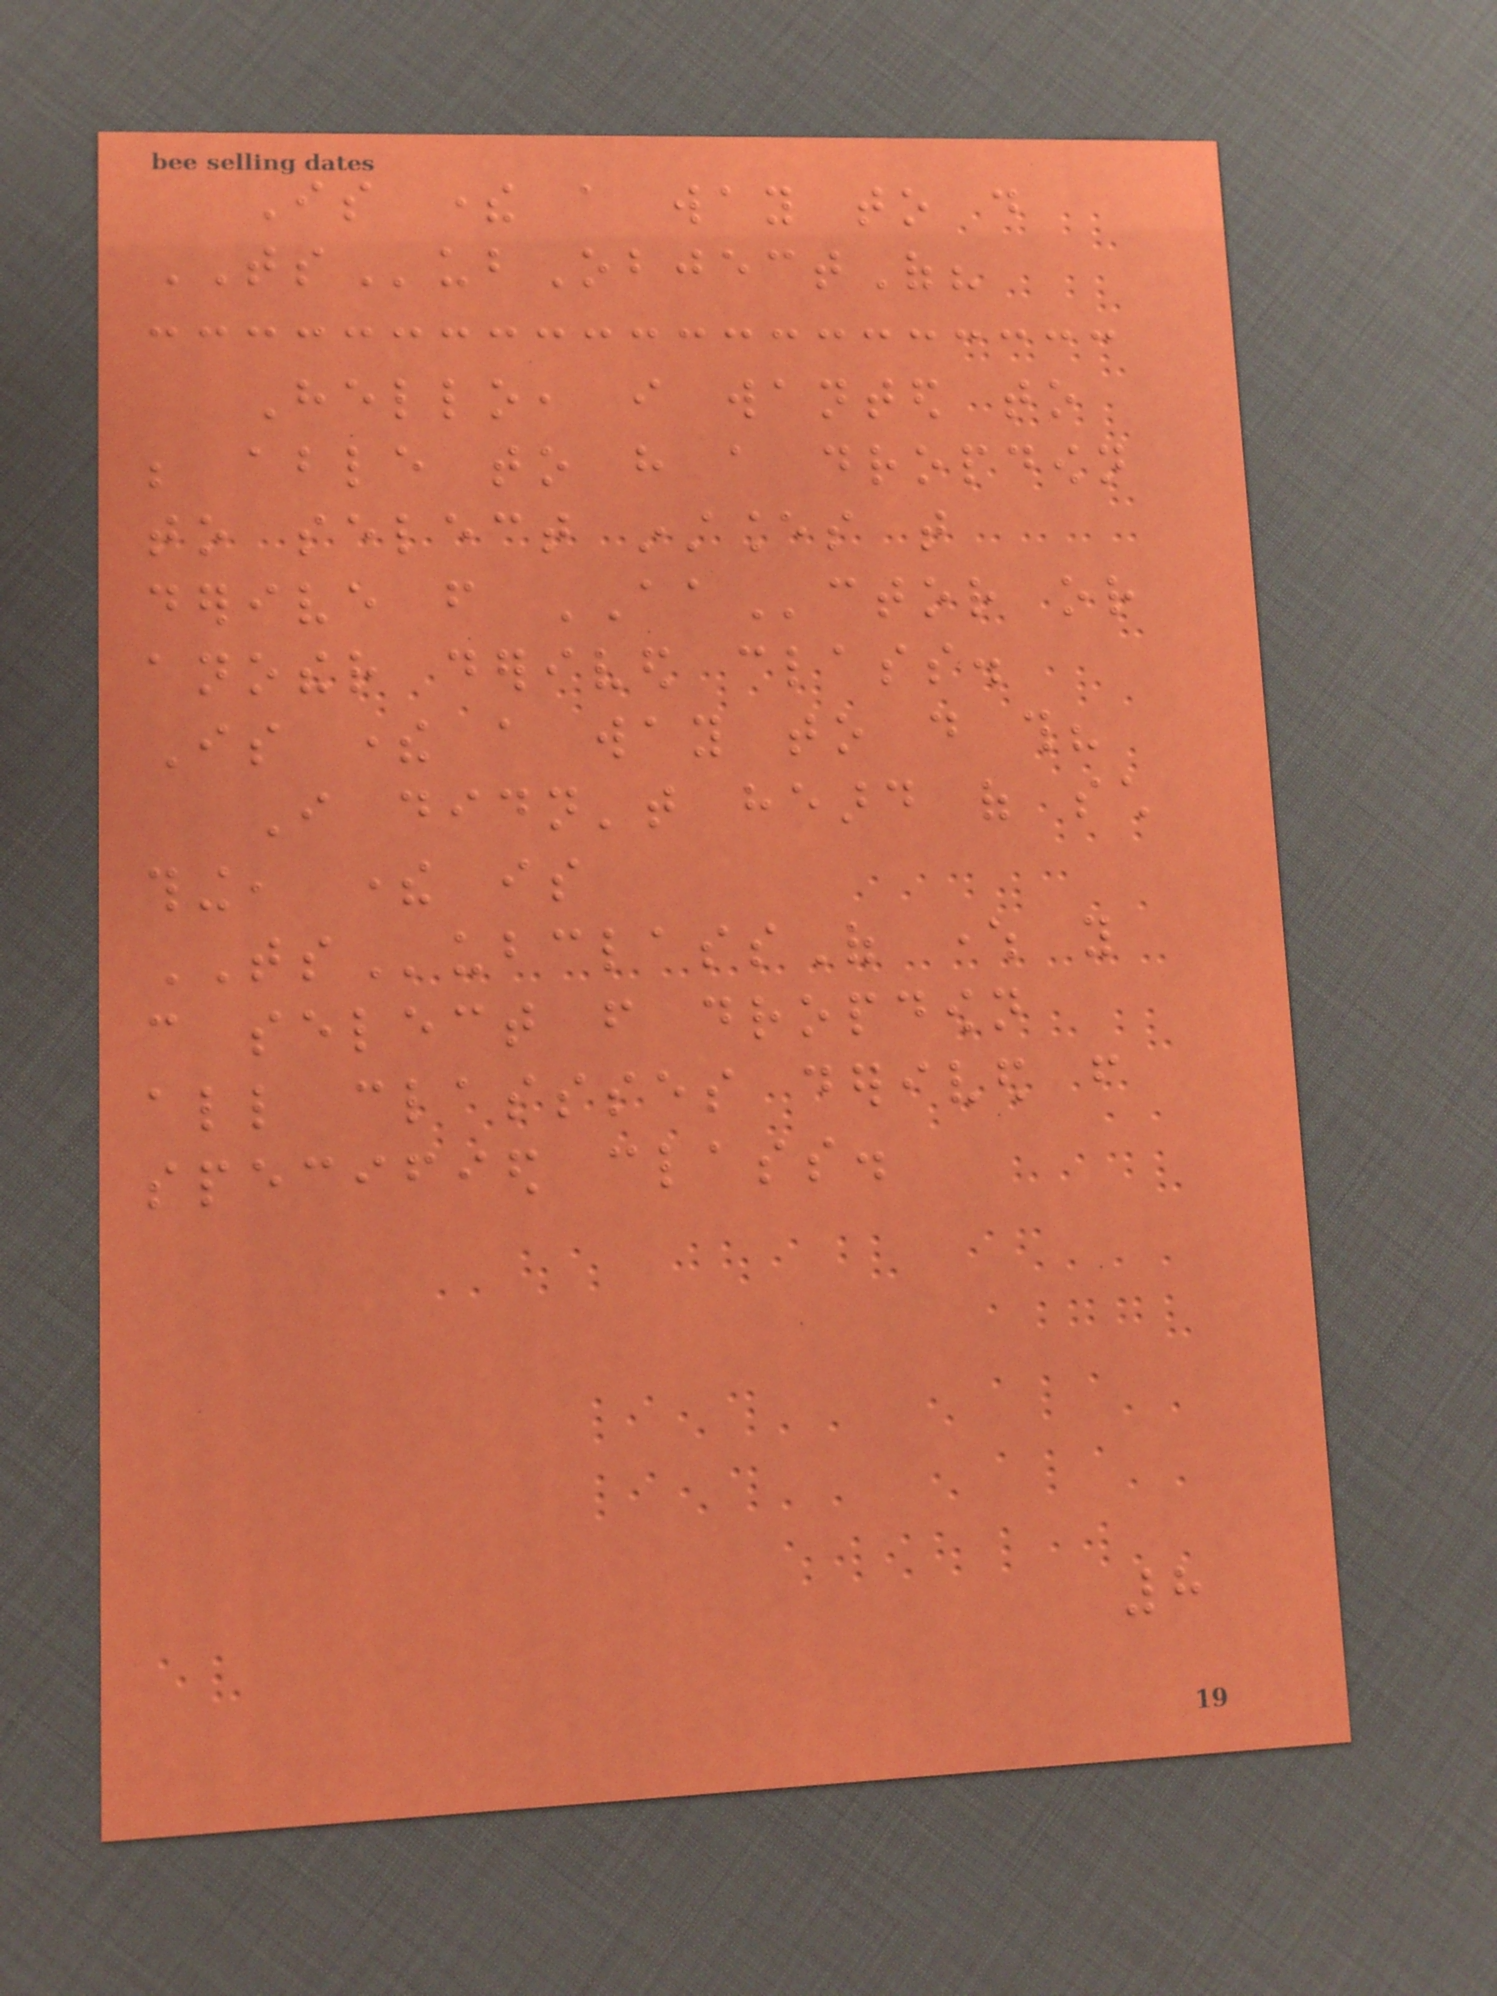Is there a way to do
TSubObjectOf?
Hello, i wanted to
be able to have a dropdown
to select instances that
derive from AActor or
another derived class.
Is there a way to do this?
I didn't heard of such
thing, there is
TSubclassOf where you
can select from dropdown
all classses derived from
specified class.
8
